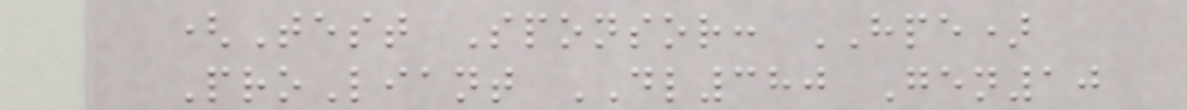(Test Sponsor: HPE)
ProLiant DL380 Gen10
